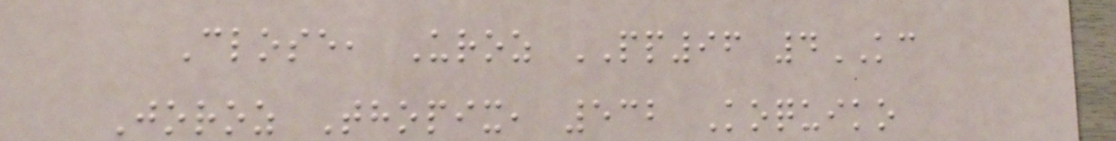Close, Uroz PP96 4KC
Joroz Thopix, 532 Koquiko
